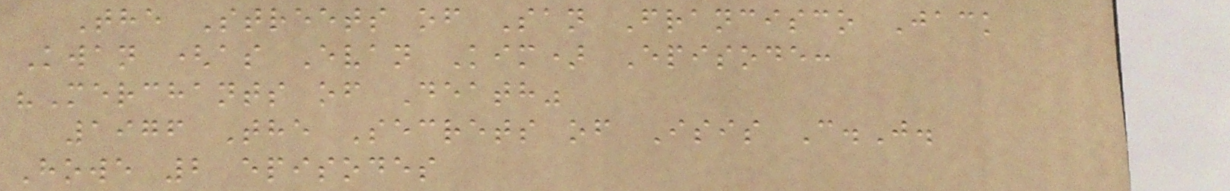The Streets of San Francisco Jack
Kwan (as Evan Kim) Episode:
"Merchants of Death"
1976 The Secrets of Isis C.J.
Howe 2 episodes
